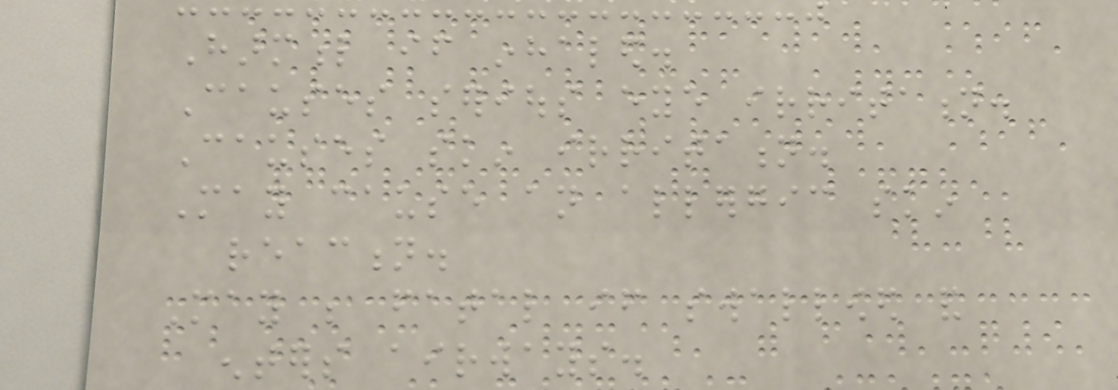Harmful if inhaled.
Causes serious eye irritation.
Causes skin irritation.
May cause an allergic skin
reaction.
May be fatal if swallowed and
enters airways.
